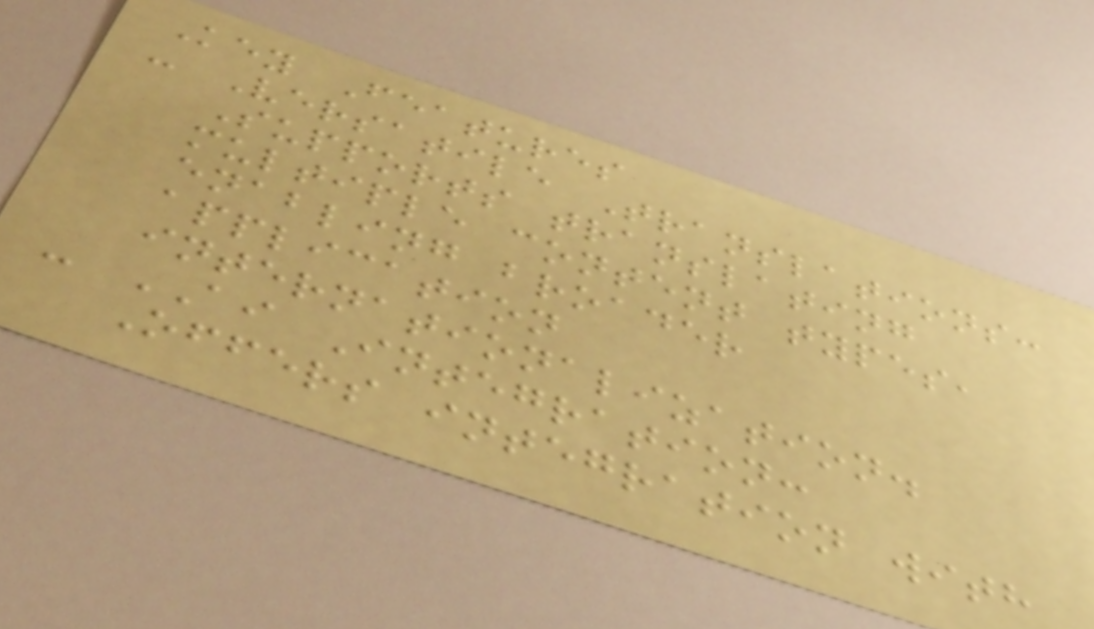Key Features
- Versatile Translations:
Supports translating
multiple content types,
enabling broader
application
internationalization.
- AI Integration:
Offers integration with
